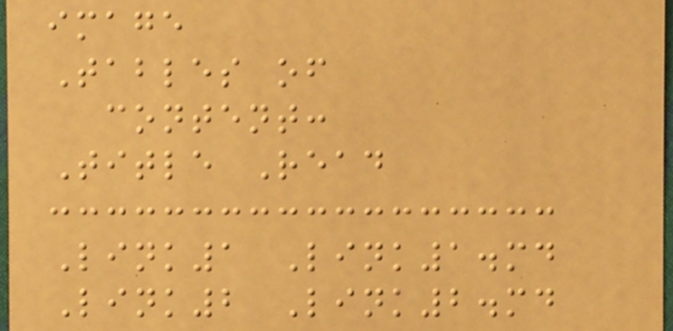image
Tables of
content:
Title Read
Link1 Link1.md
Link2 Link2.md
